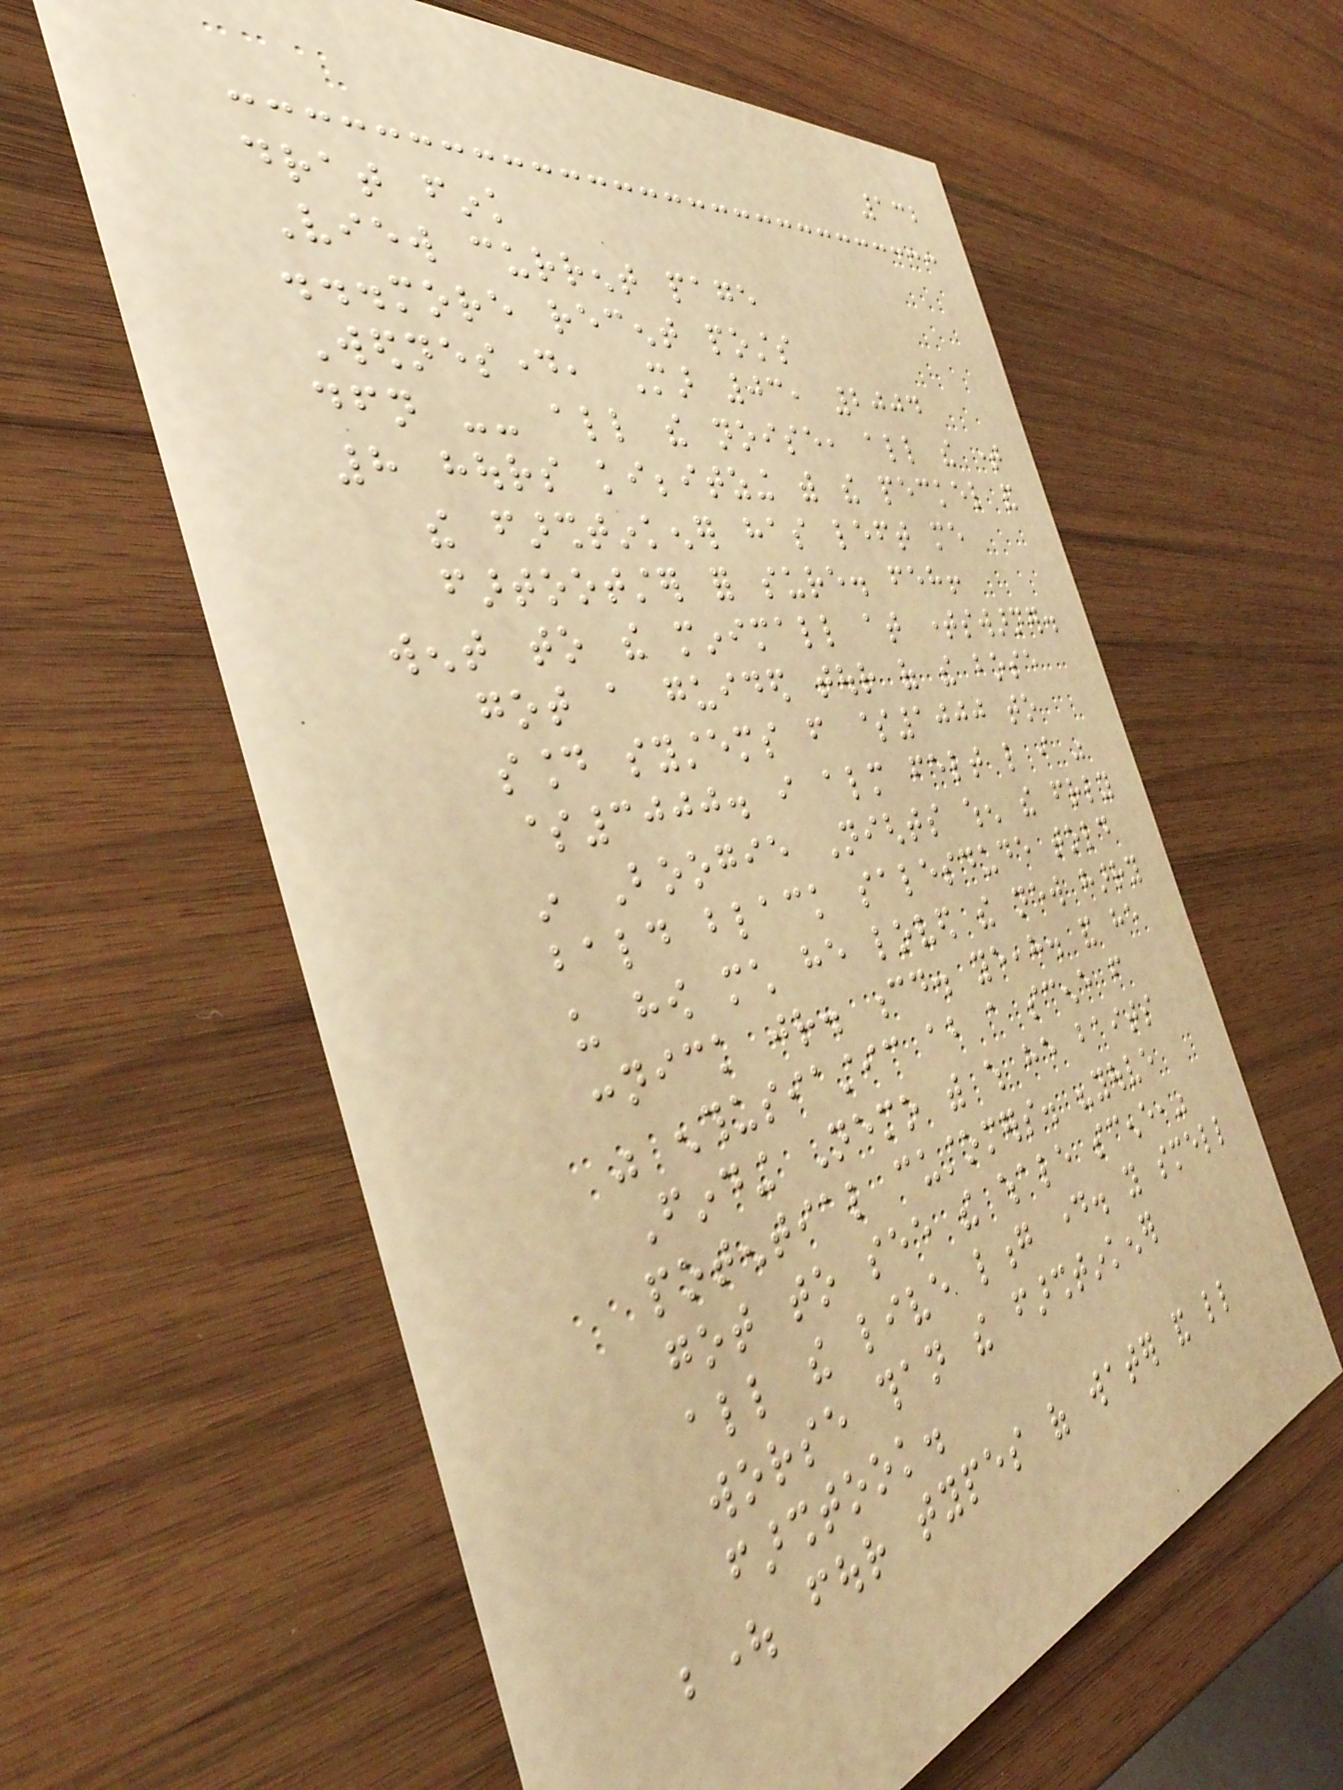132
drat fink
View current page
...more recent posts
Wednesday, Mar 03, 2004
dfn -- all the noise, all the time
8 hours kibbitzing with the peckel and
the farshtinkener has left me
fartootster for sure. feh!
went to the minimall at timeswarner.
got a guided tour of the bose
sound systems from $1000 to
$3000. i almost felt like i was
in Boogie Nights when the friendly
bald black salesdude told
us how much he loved the new harry
connick jr. cd. yeeah. and he
was enthusiastic about a scene from
Finding Nemo with which he baits
potential customers. "youve
got to see the whale scene,"
all the live long day. you smell
worse than the farshtinkener
farshtook.
bought four types of water and little
